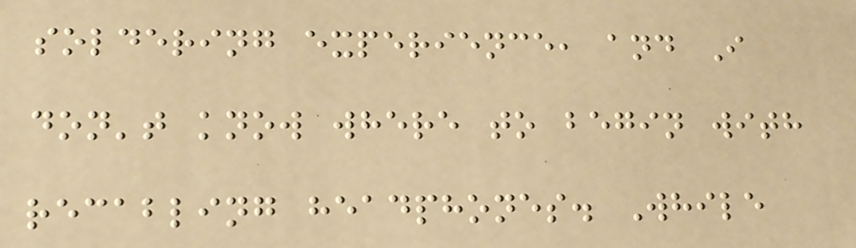soldering experience, and I
don't know where to begin with
recabling headphones. While
